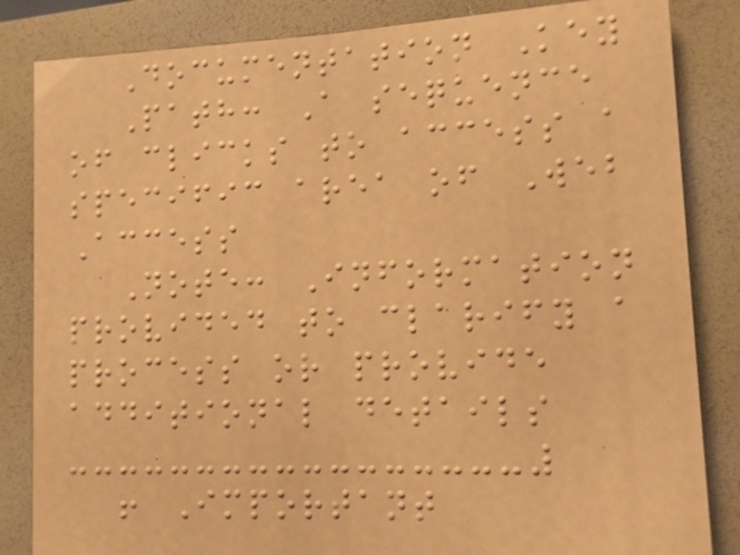Documentation Key
Path: A sequence
of clicks to access a
specific area of Web
Access
Note: Information
provided to clarify a
process or provide
additional details
! Important
